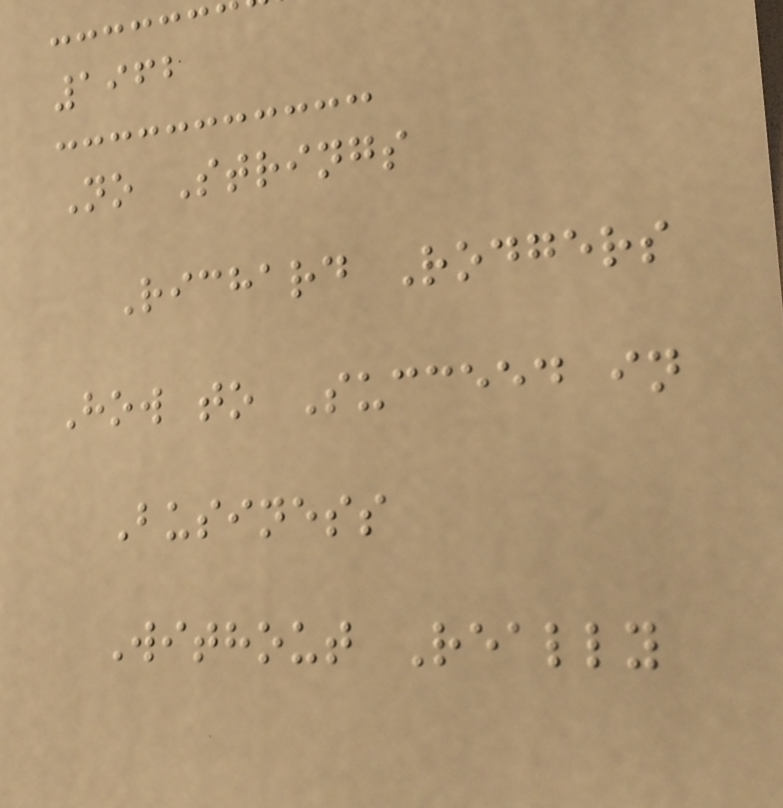1962
No Strings
Richard Rodgers
How to Succeed in
Business
Without Really
